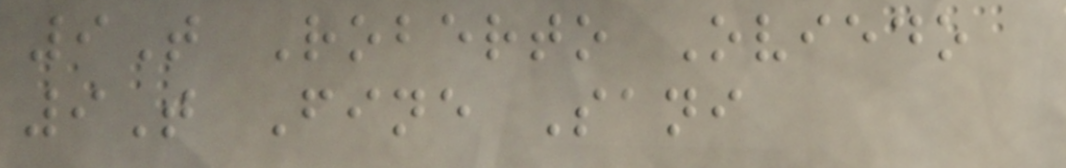9T Roberto Oviedo
9T Fine Sani
